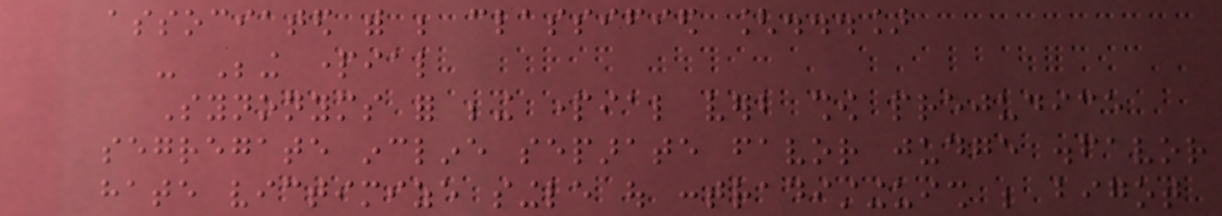associated with be classified [...]
- Being partial
Synonyms for being partial verb show prejudice
segregate incline separate favor judge disfavor
hate victimize single out contradistinguish be bigot
